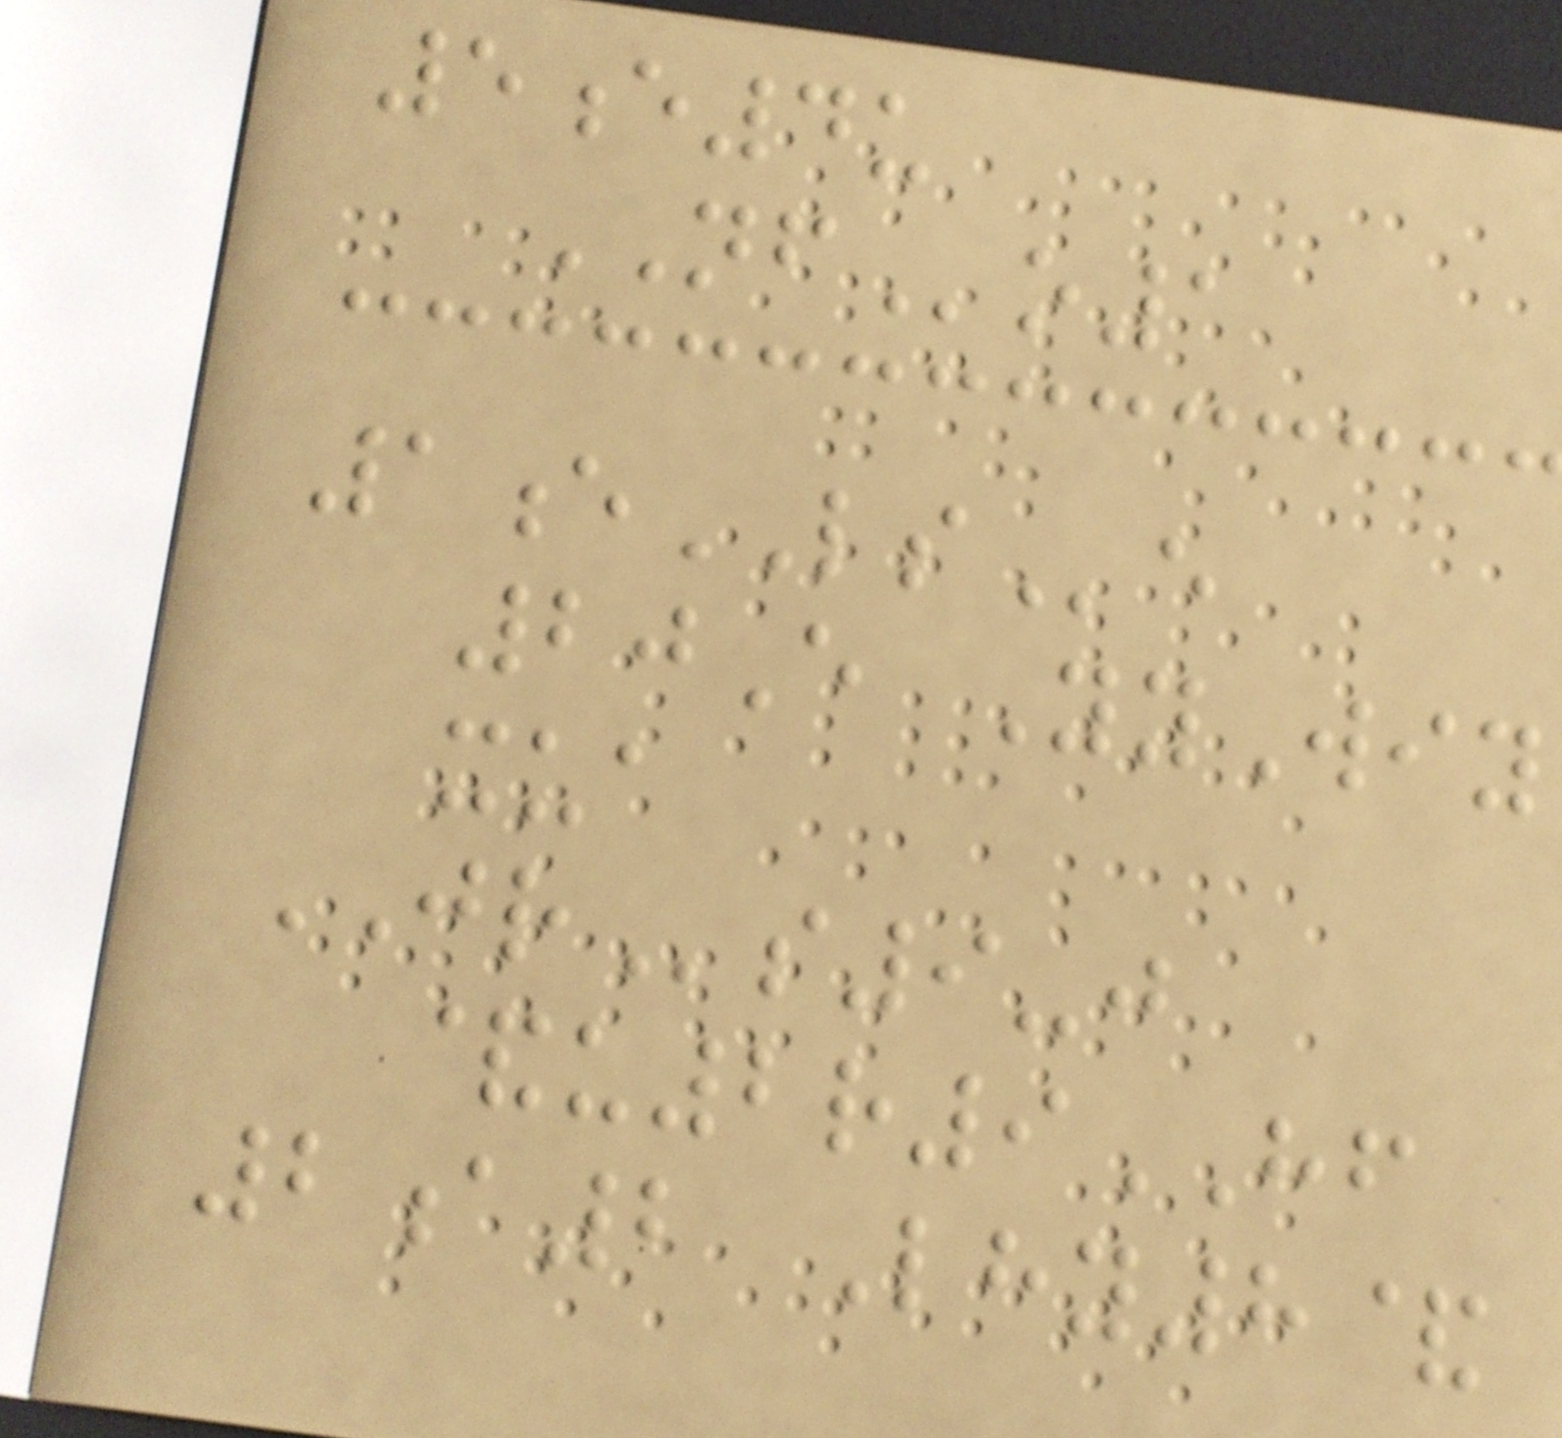5e4u
NFo1
1eLSe
20E YyWiy
xua
JRs9-j
&u2r9HF
2a2 Lhy8&
